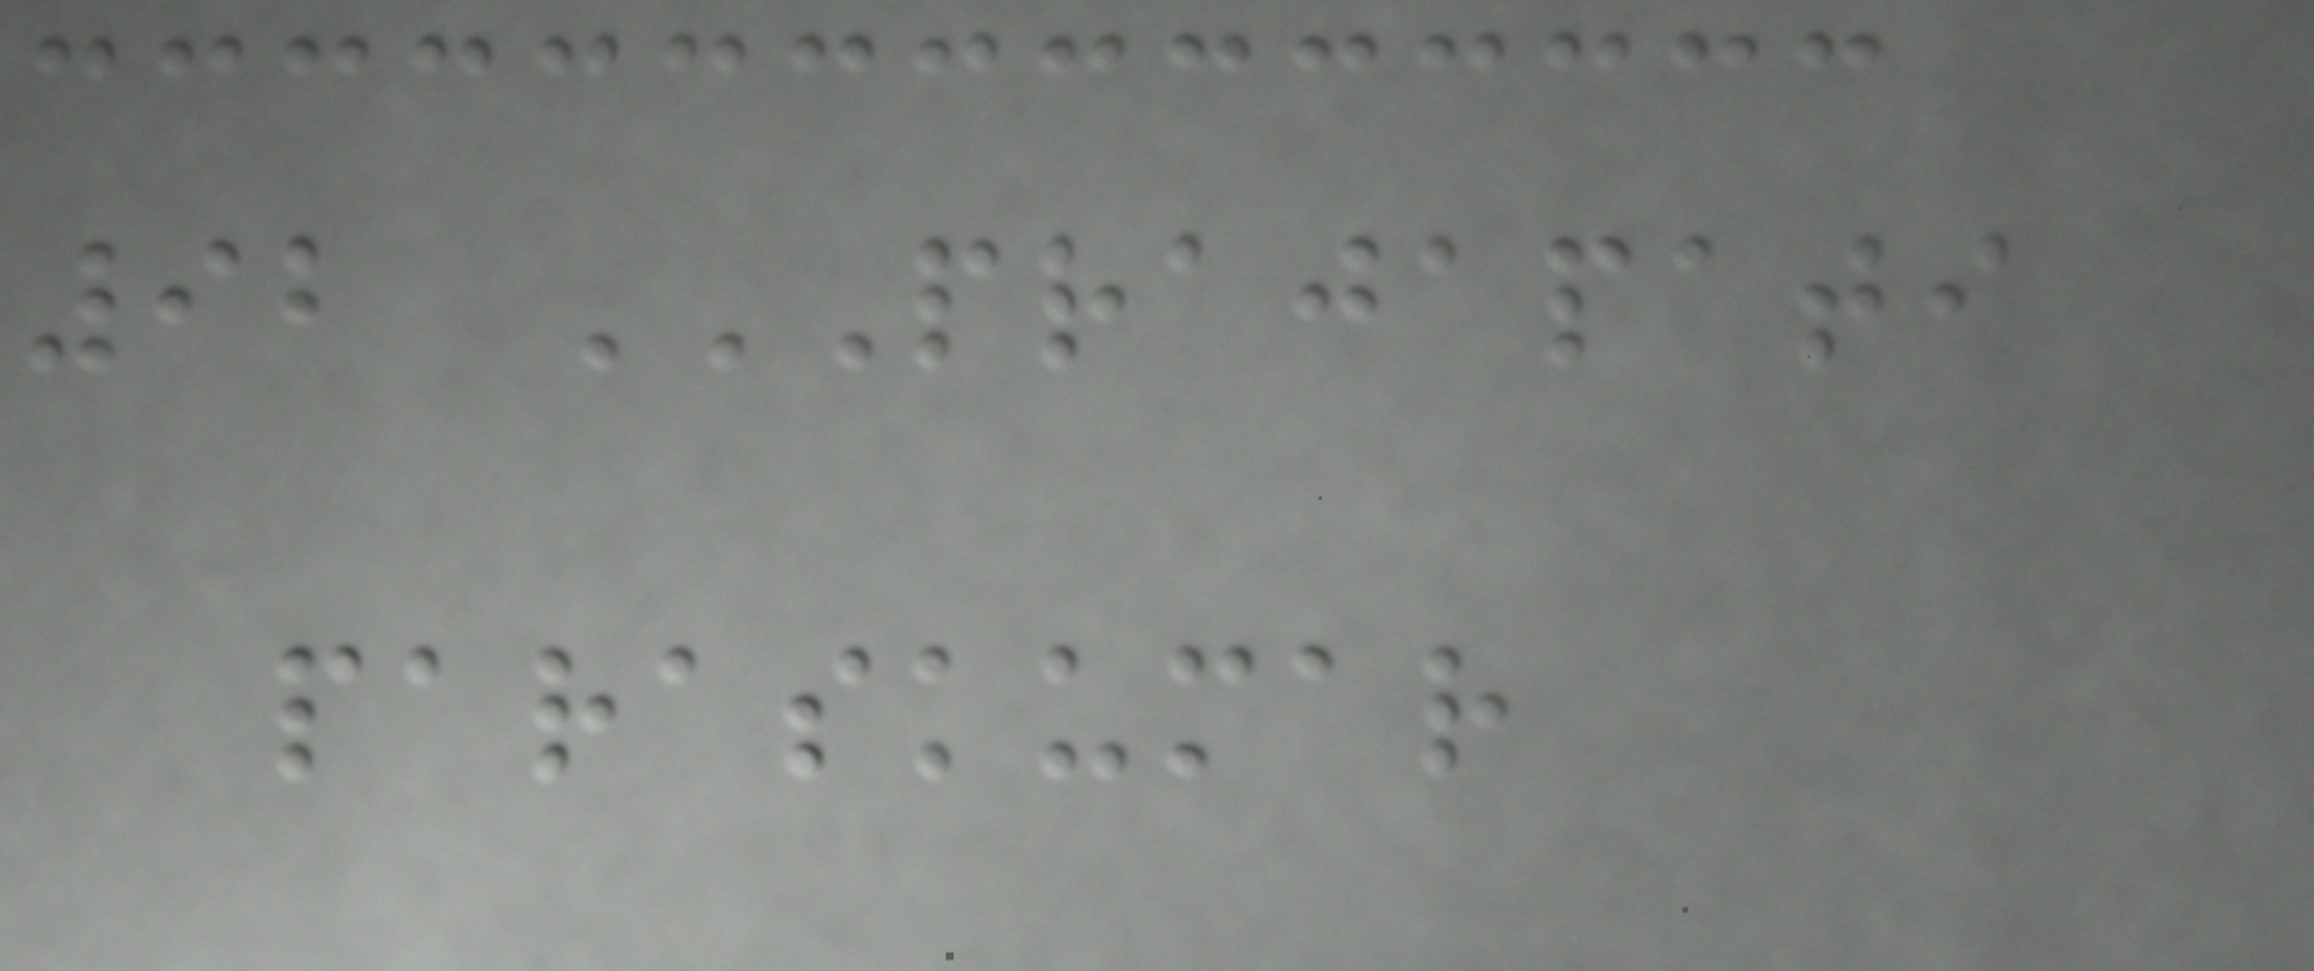92 PRAJAPATI
PARASKUMAR
